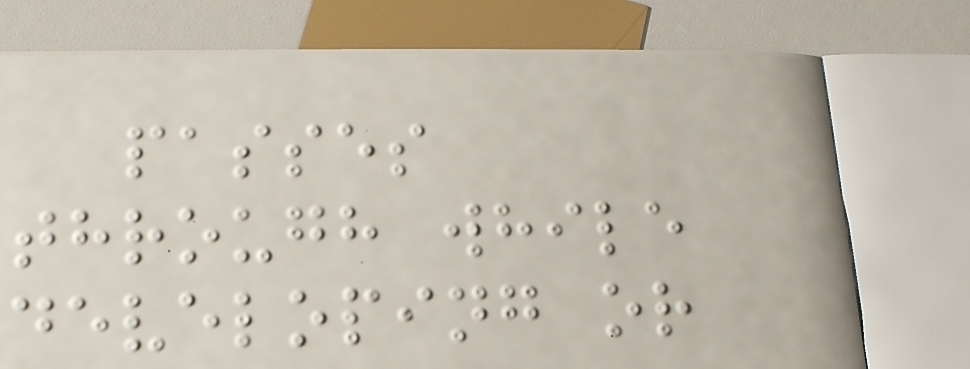passes
through while
developing or
